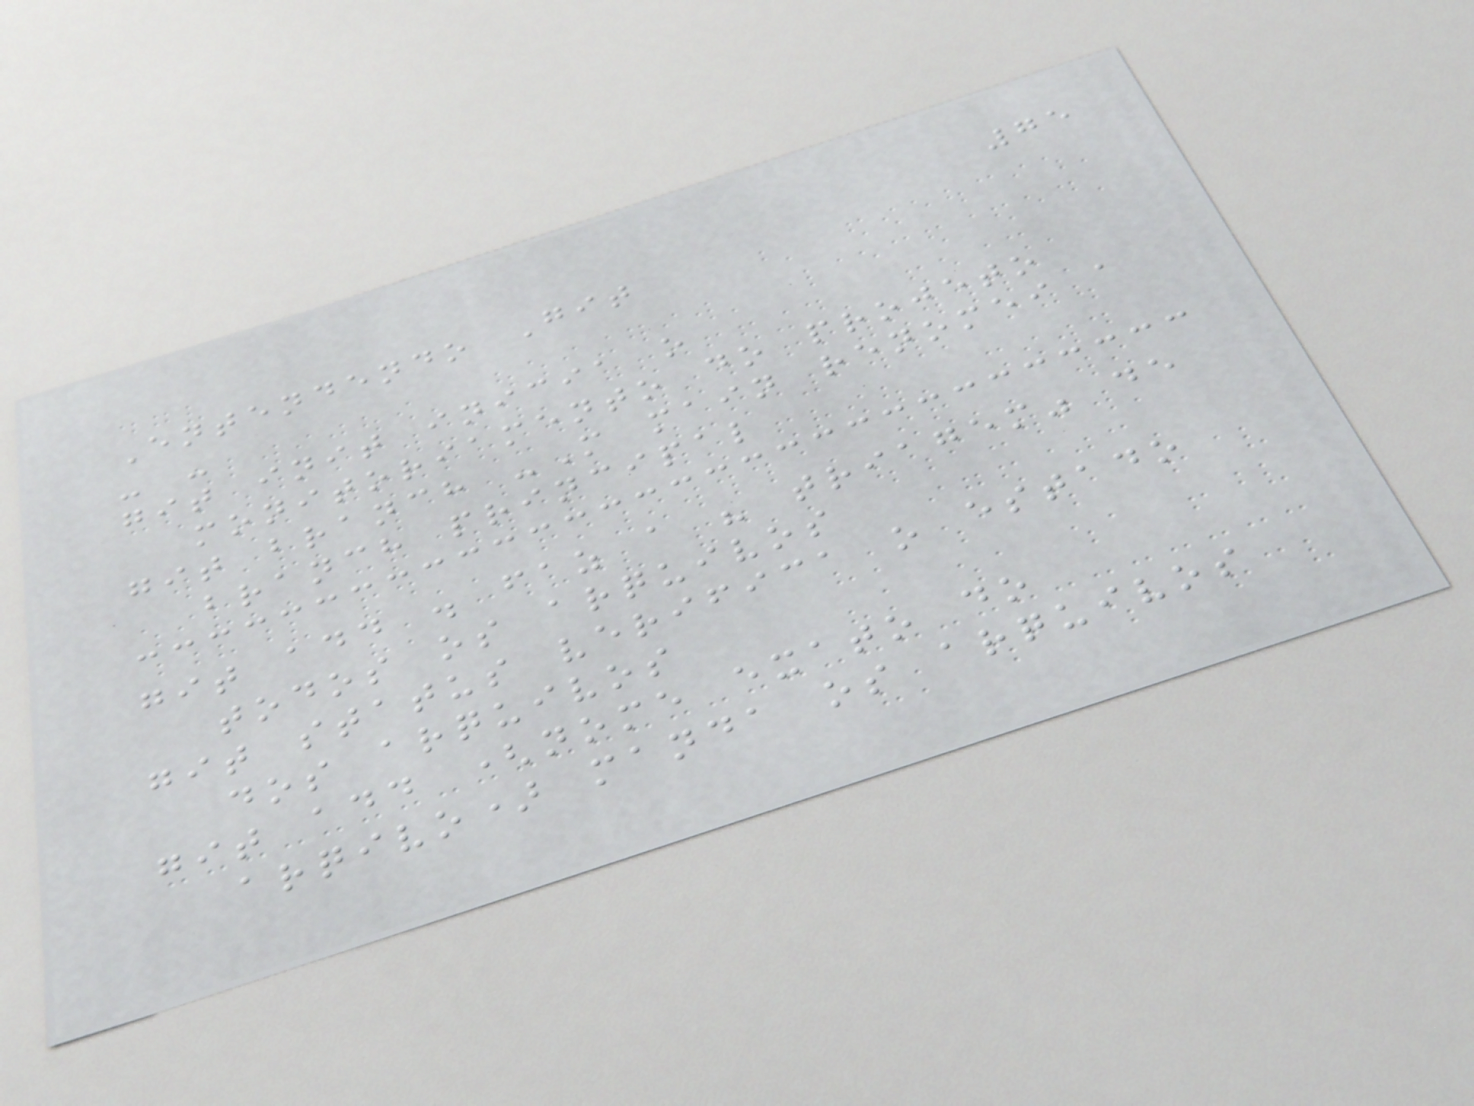75
Entendendo Git
- -
git init inicia o
monitoriamento do projeto
git branch -M main renomei a
branch principal
git add . faz a " triagem" de
todos os arquivos
git status verifica o estado
dos arquivos
git add (nome exato do
arqivo) manda os arquivos
